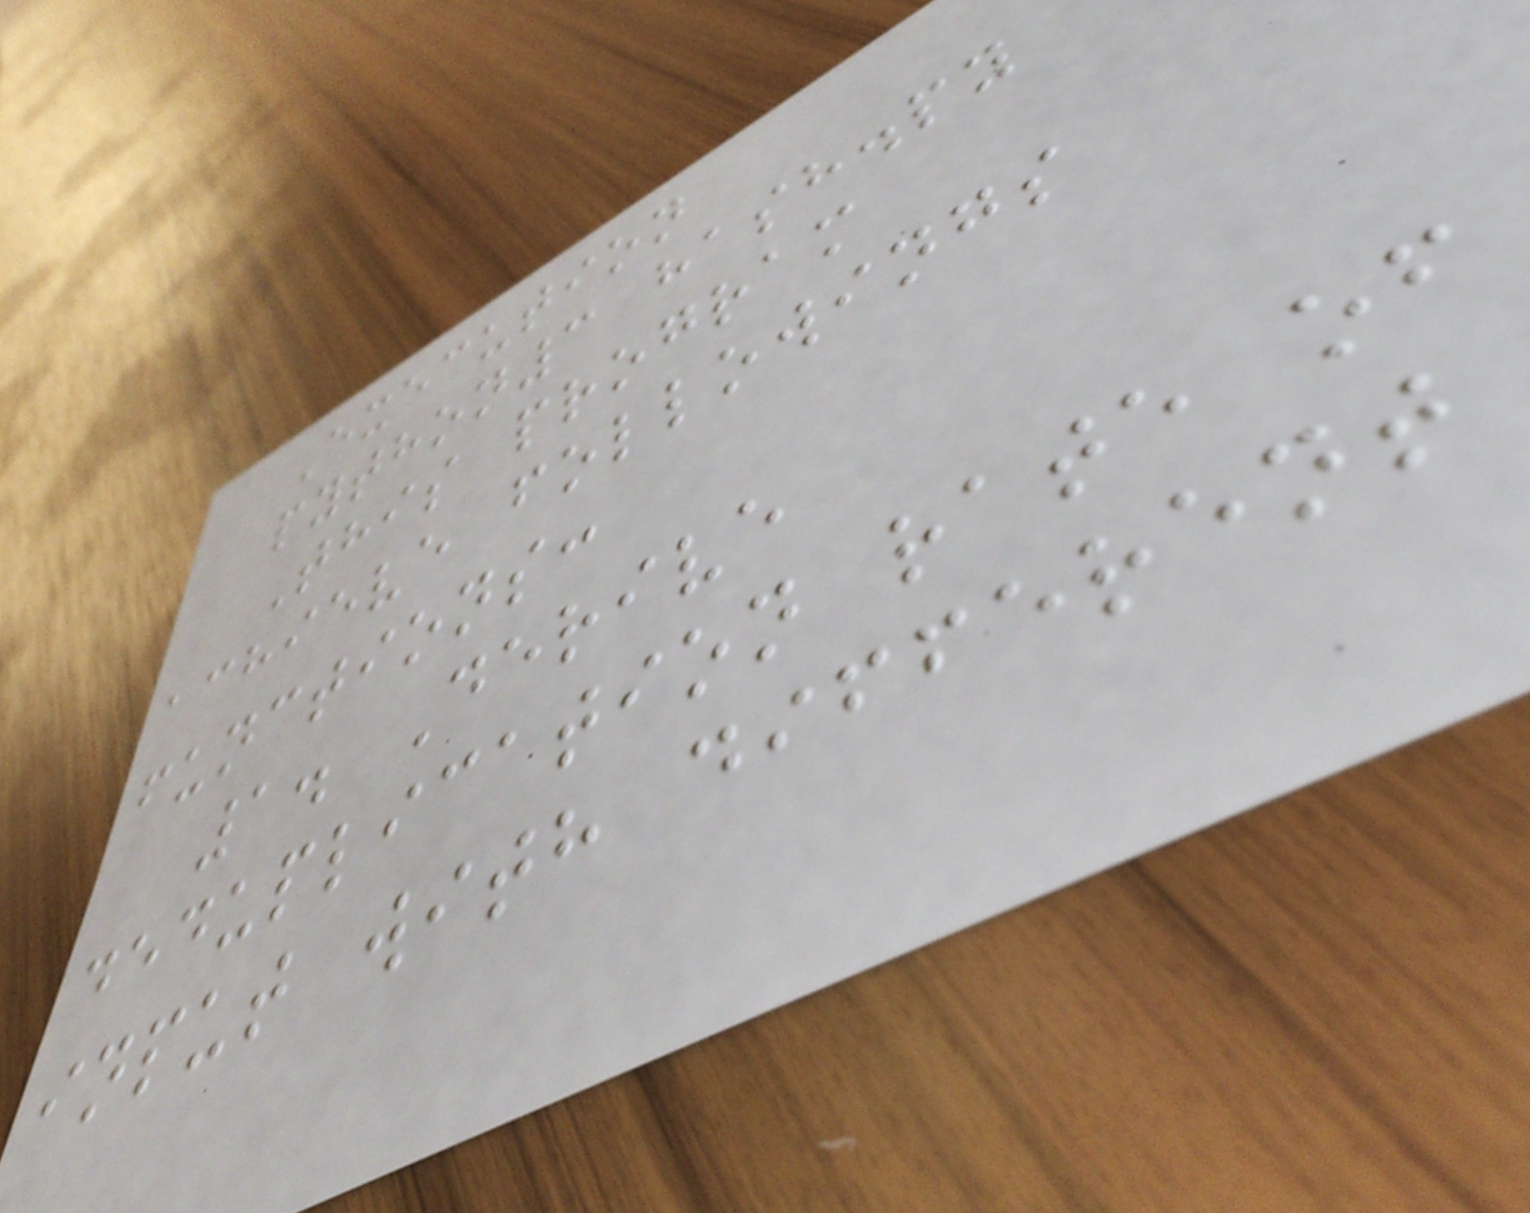Execution
python3 hash.py
This program
achieve followings
functions:
1. Derive
deduplication rate of
input with different
